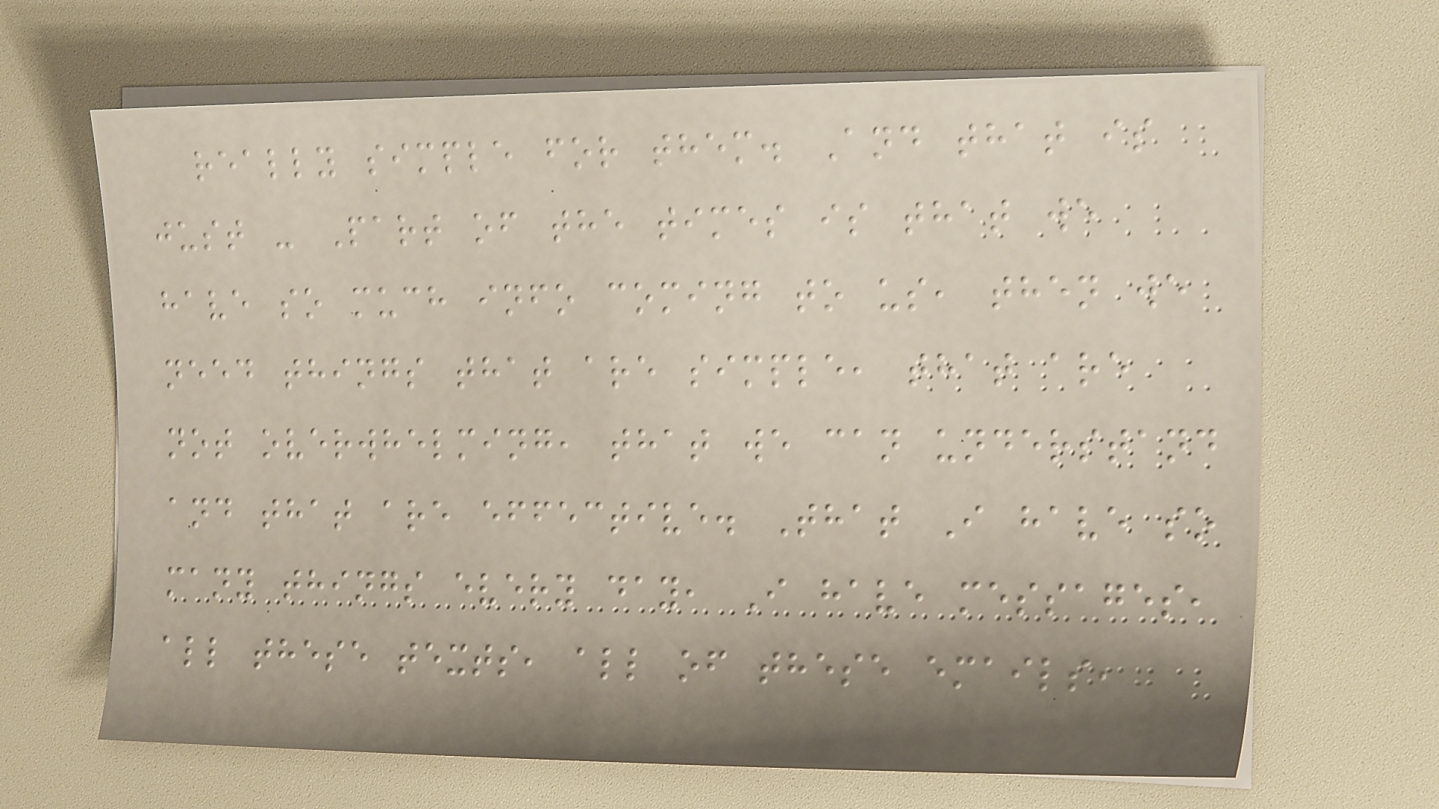really simple for them. And that is
just - Part of the times is that we
have so much info coming to us, then we
need things that are simple, that are
not overwhelming, that we can understand
and that are effective. That I have so
many things every day, I have messages,
all these texts, all of these emails,
